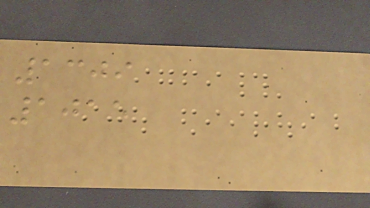1309
1015
